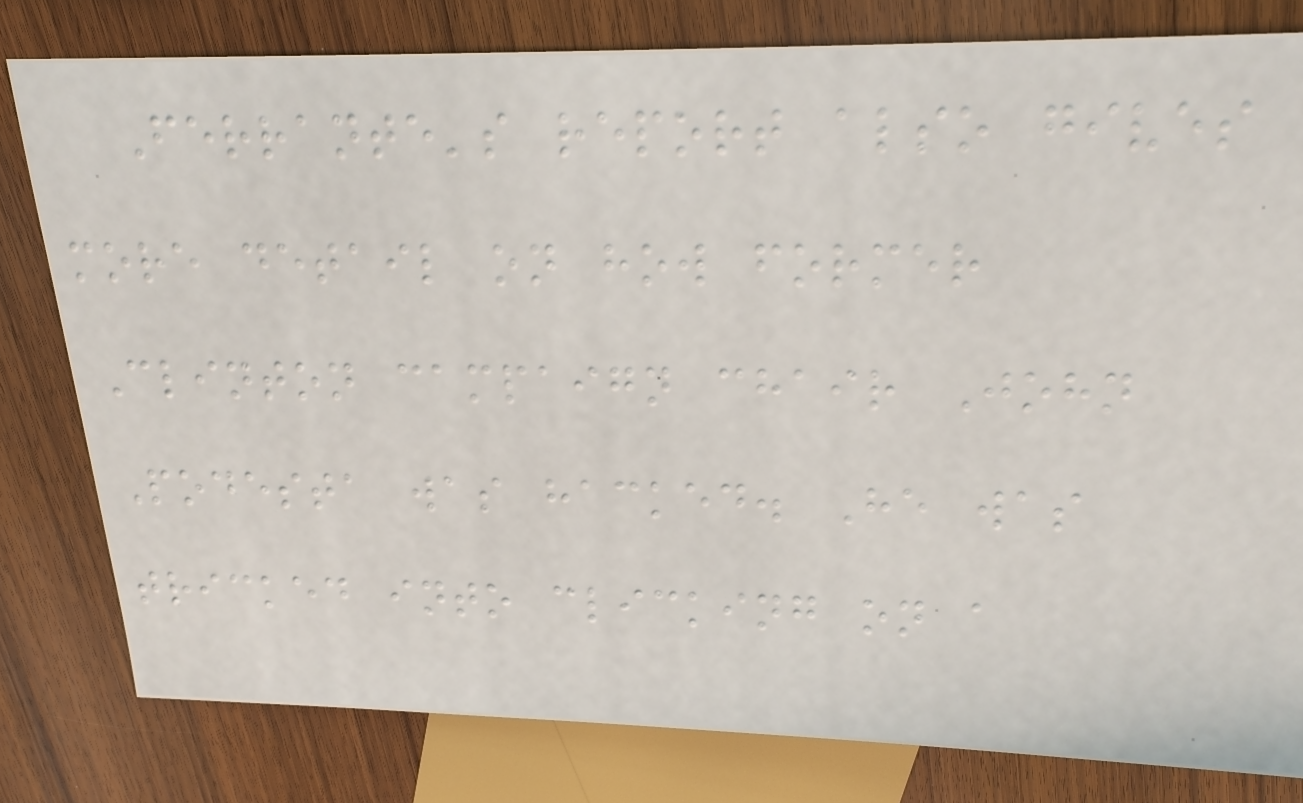Ferrante's report also gives
more detail on how former
Clinton campaign chair John
Podesta was hacked. He was
tricked into clicking on a
